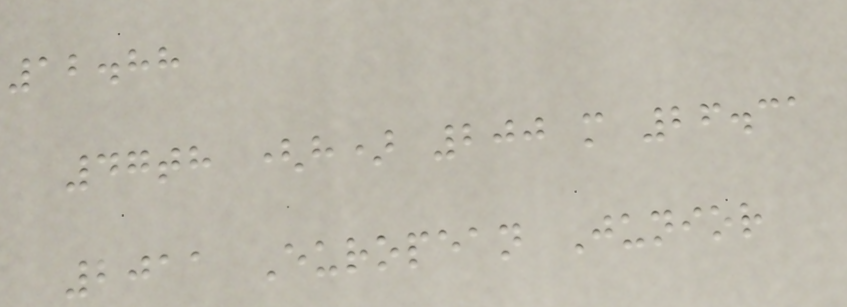12.88
47th (h) 200 m 26.31
2011 European Junior
